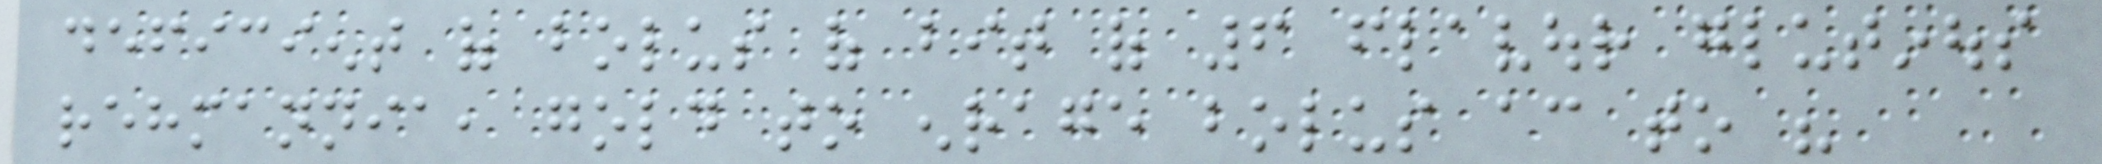deficient of bolus of bit of 6 flavour glutinous
rehmannia, gold to enrage bolus according to his
